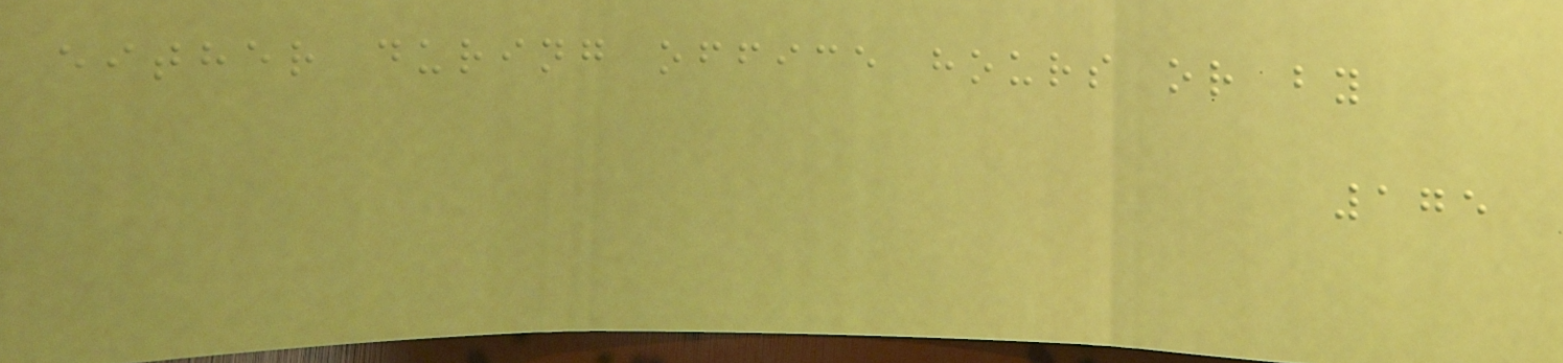either during office hours or by
175
